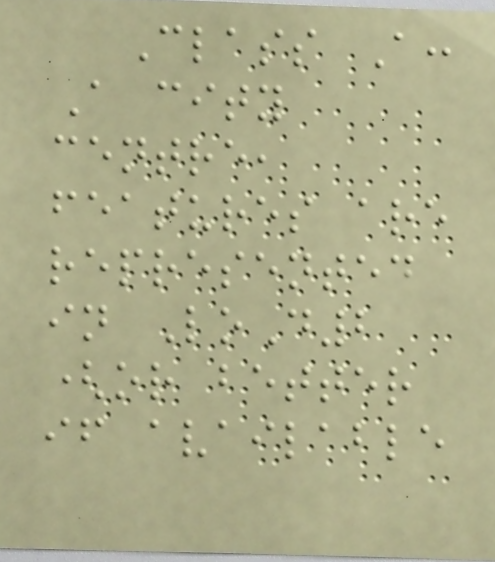Class A:
A city
centre,
features are
represented
in LoD2
(or better
if available
